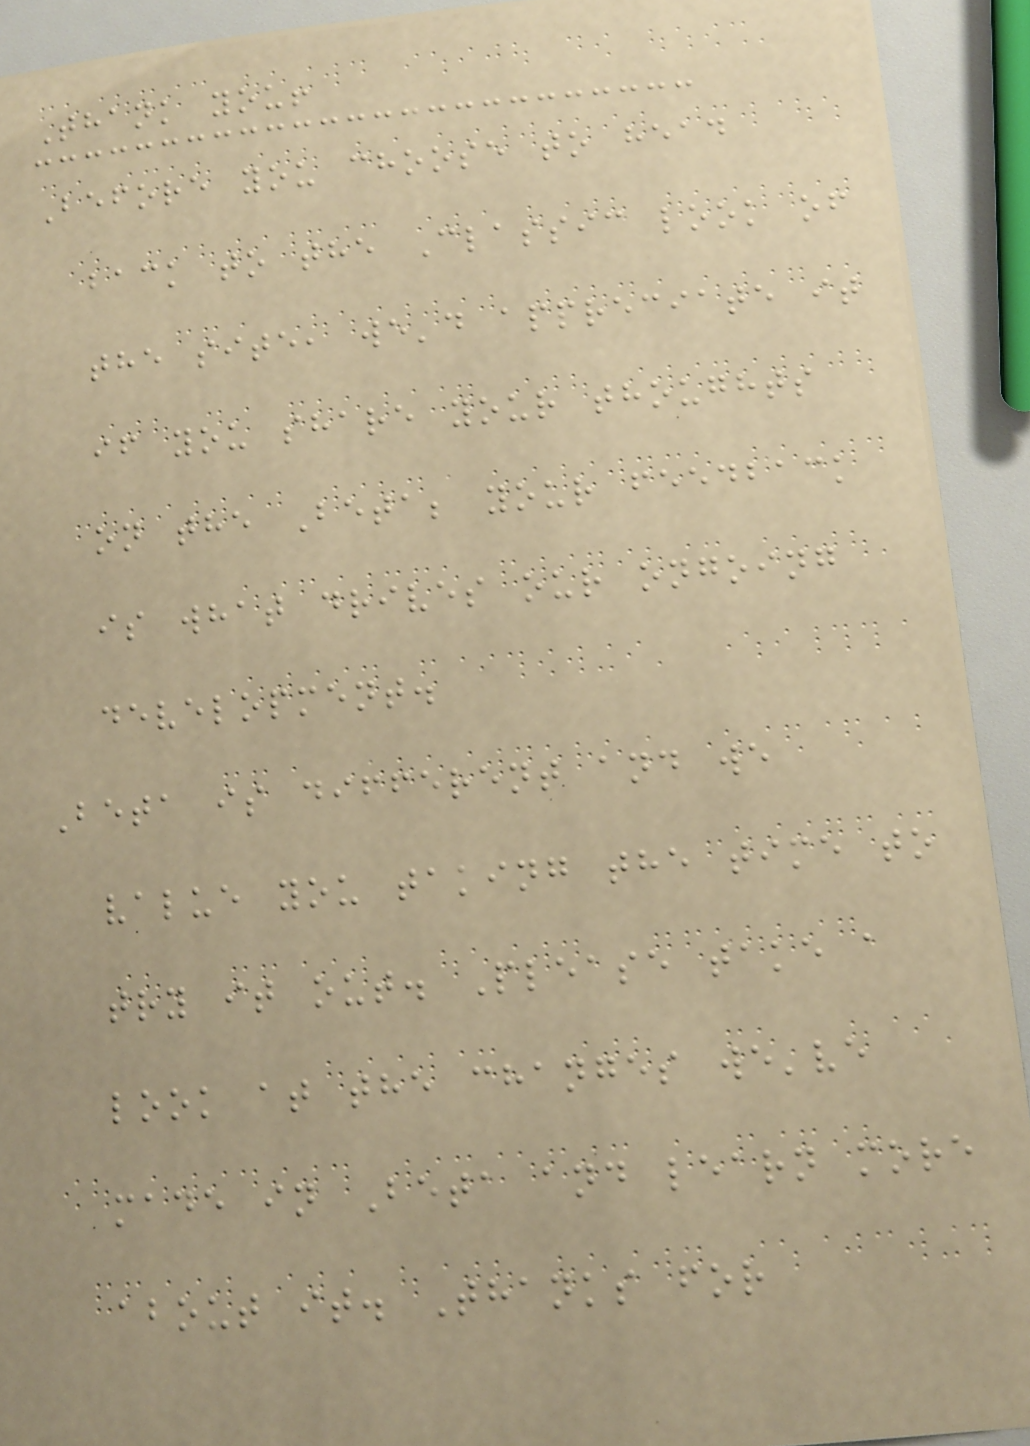Thank you!
Before you choose to head
back to the Classic look of
the site, we'd appreciate it
if you share your thoughts
on the Beta; your feedback
is what drives our ongoing
development.
Beta is different and we
value you taking the time to
try it out. Please take a
look at the changes we've
made in Beta and learn more
about it. Thanks for
